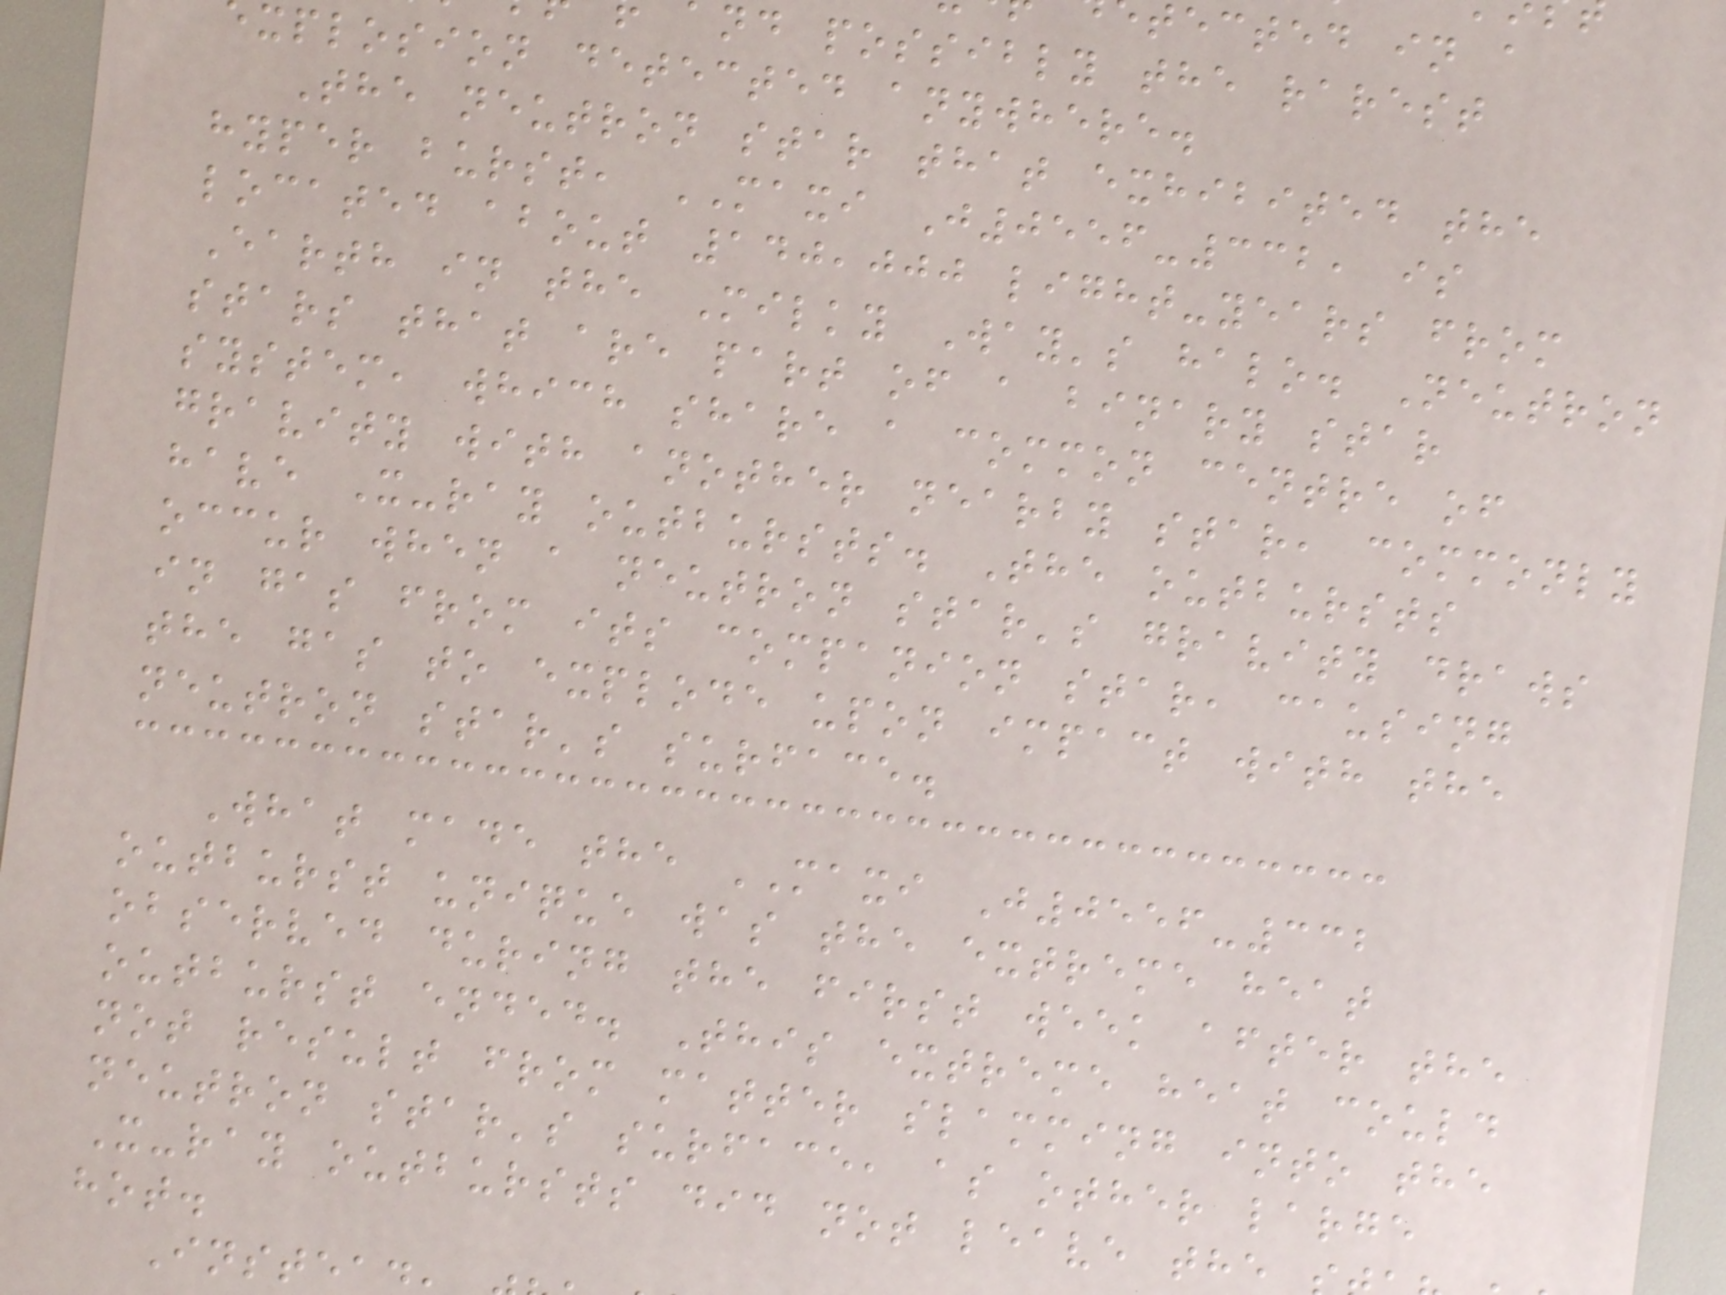tected in a
nd possibly the rarest
xplosion detected anywhere.
The neutron star that exhibited the
hyper burst, MAXI J0556-332, is
located about 140,000 light-years from
Earth in the Milky Way's halo. Neutron
stars that are part of a binary star
system, which share a common centre of
gravity with another nearby star, commonly
have X-ray outbursts. The outbursts
occur when a neutron star's gravity draws
in gas from its companion star, causing
the gas to explode upon impact with the
neutron star's surface.
What made the MAXI J0556-332
outburst unique was the extreme heat
observed during the first week after the
outburst ended. This extreme heat could
not result from matter slamming into the
neutron star's surface, as other large
X-ray outbursts did not leave the
hot.
